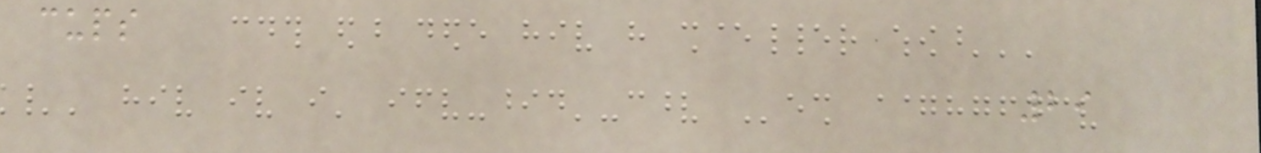cups
29
